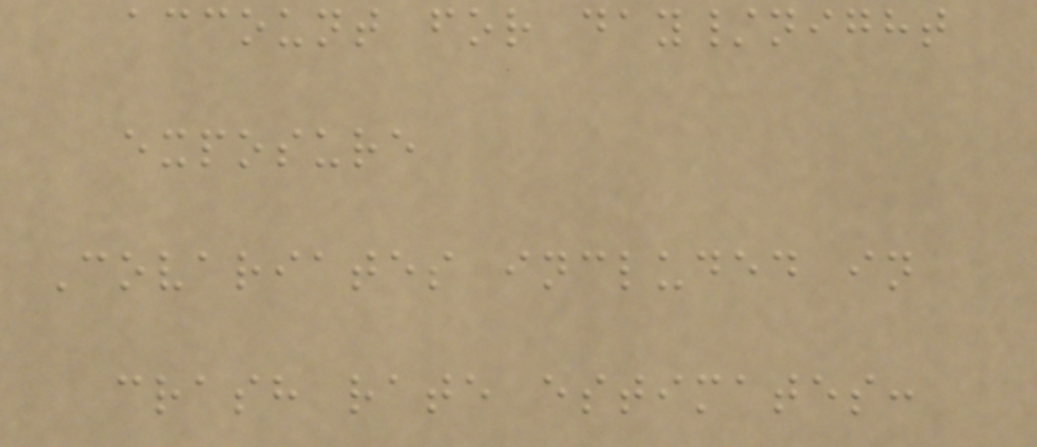account for day/night
exposure
Covariates included in
crash rate estimates:
